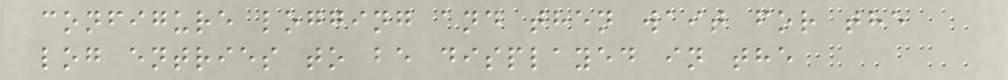configure logging and then wait for the
log entries to be displayed in the
